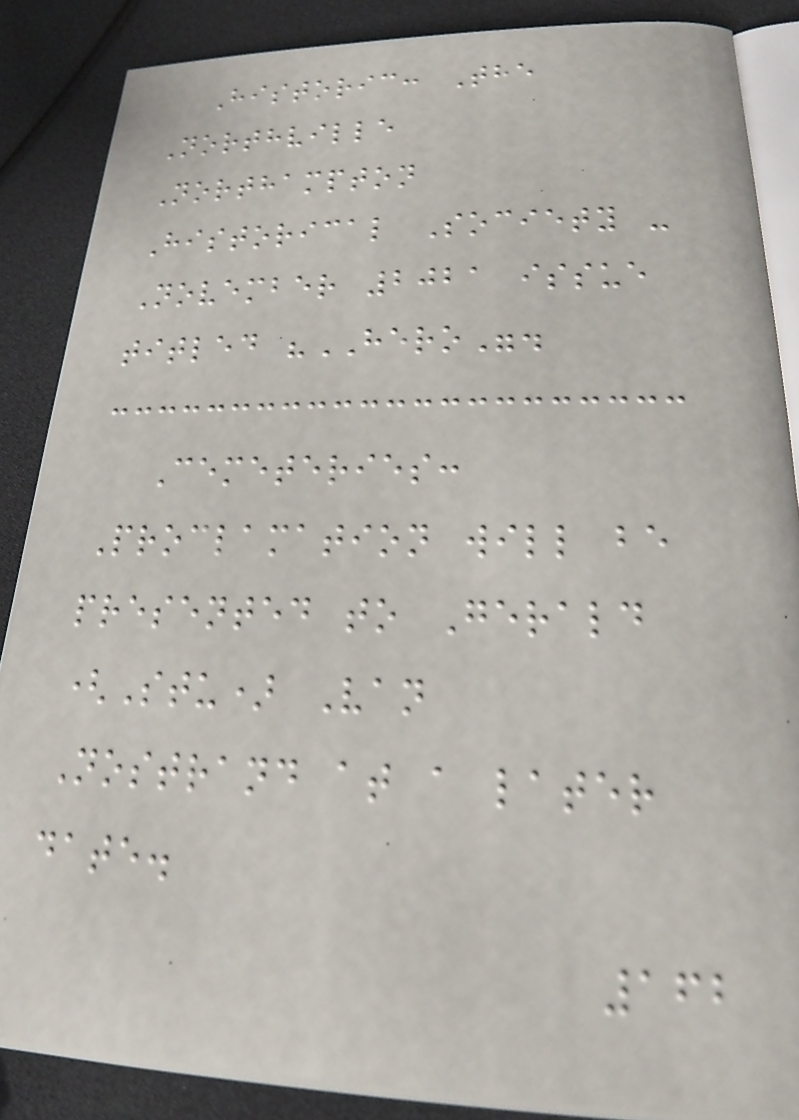Historic: The
Northville
Northampton
Historical Society -
November 2021 issue
titled "HERO".
Cemeteries:
Proclamation will be
presented to Gerald
(Stu) Van
Nostrand at a later
date.
162
